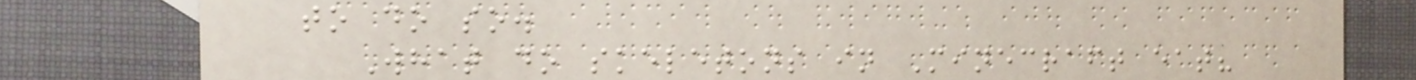to do so.
What do skeletons in Minecraft eat?
